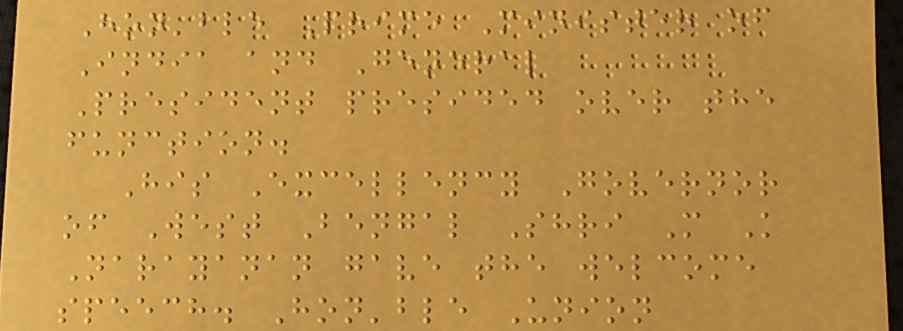Hon'ble Prime Minister of
India and General
President presided over the
function.
His Excellency Governor
of West Bengal Shri M K
Narayanan gave the welcome
speech. Hon'ble Union
